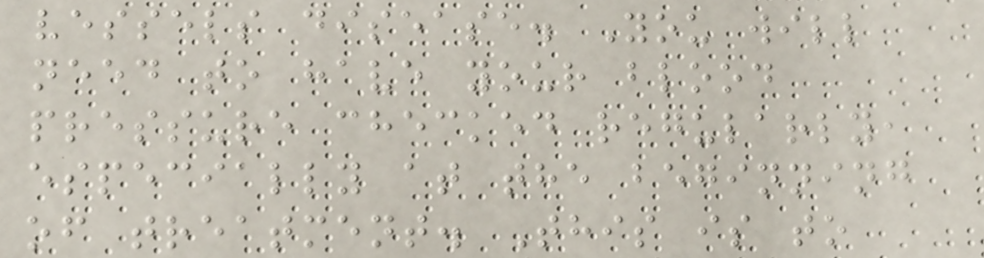vessels disease. You will
need to have your blood
pressure checked regularly,
especially at the beginning
of treatment. This is to
